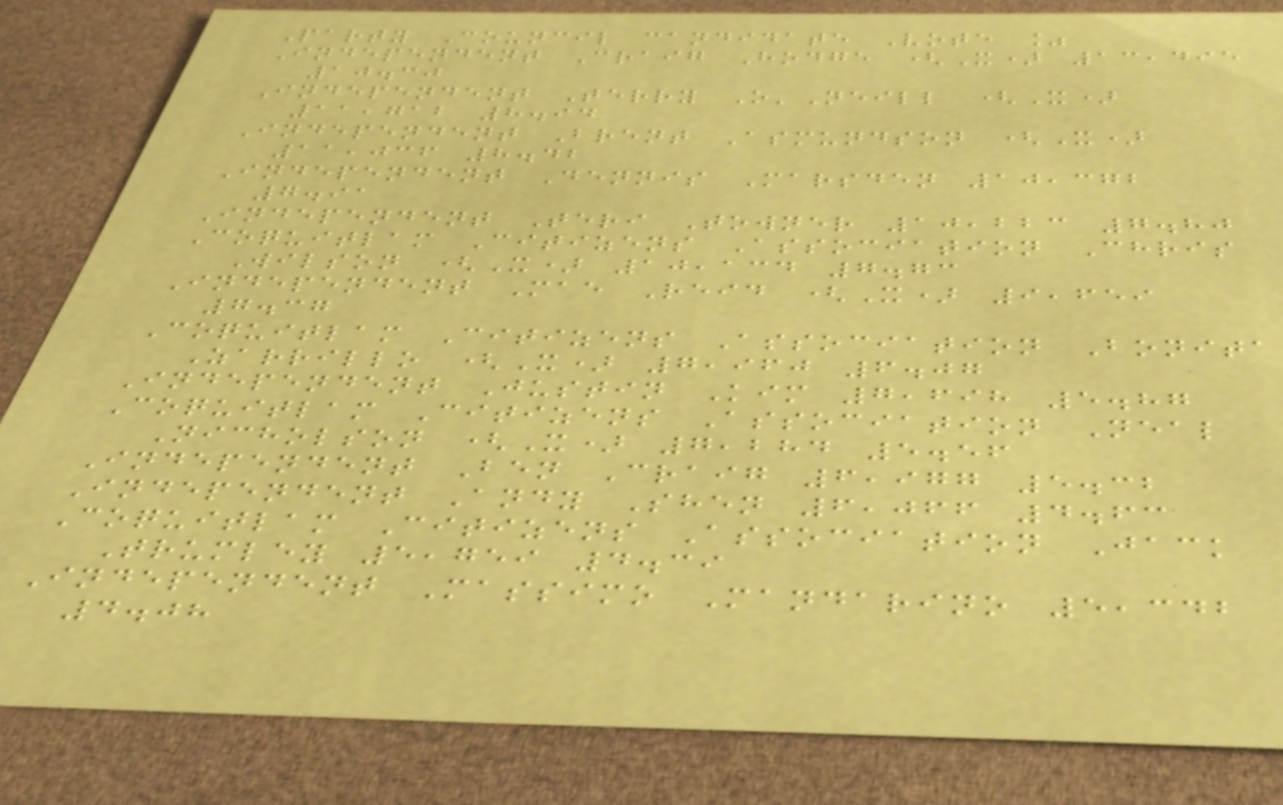Party Council candidate Vote %
Independent Craig Hodge (X) 13,495
10.30
Independent Terry O'Neill (X)
11,712 8.94
Independent Brent Asmundson (X)
11,036 8.42
Independent Dennis Marsden 10,372
7.91
Independent Teri Towner 10,223 7.80
Coquitlam Citizens Association Chris
Wilson (X) 10,134 7.73
Independent Mae Reid (X) 9,659
7.37
Coquitlam Citizens Association Bonita
Zarrillo (X) 7,960 6.07
Independent Justin Kim 7,698 5.87
Coquitlam Citizens Association Neal
Nicholson (X) 7,284 5.56
Independent Ben Craig 6,977 5.32
Independent Andy Shen 6,066 4.63
Coquitlam Citizens Association Jack
Trumley 5,759 4.39
Independent Massimo Mandarino 5,342
4.08
